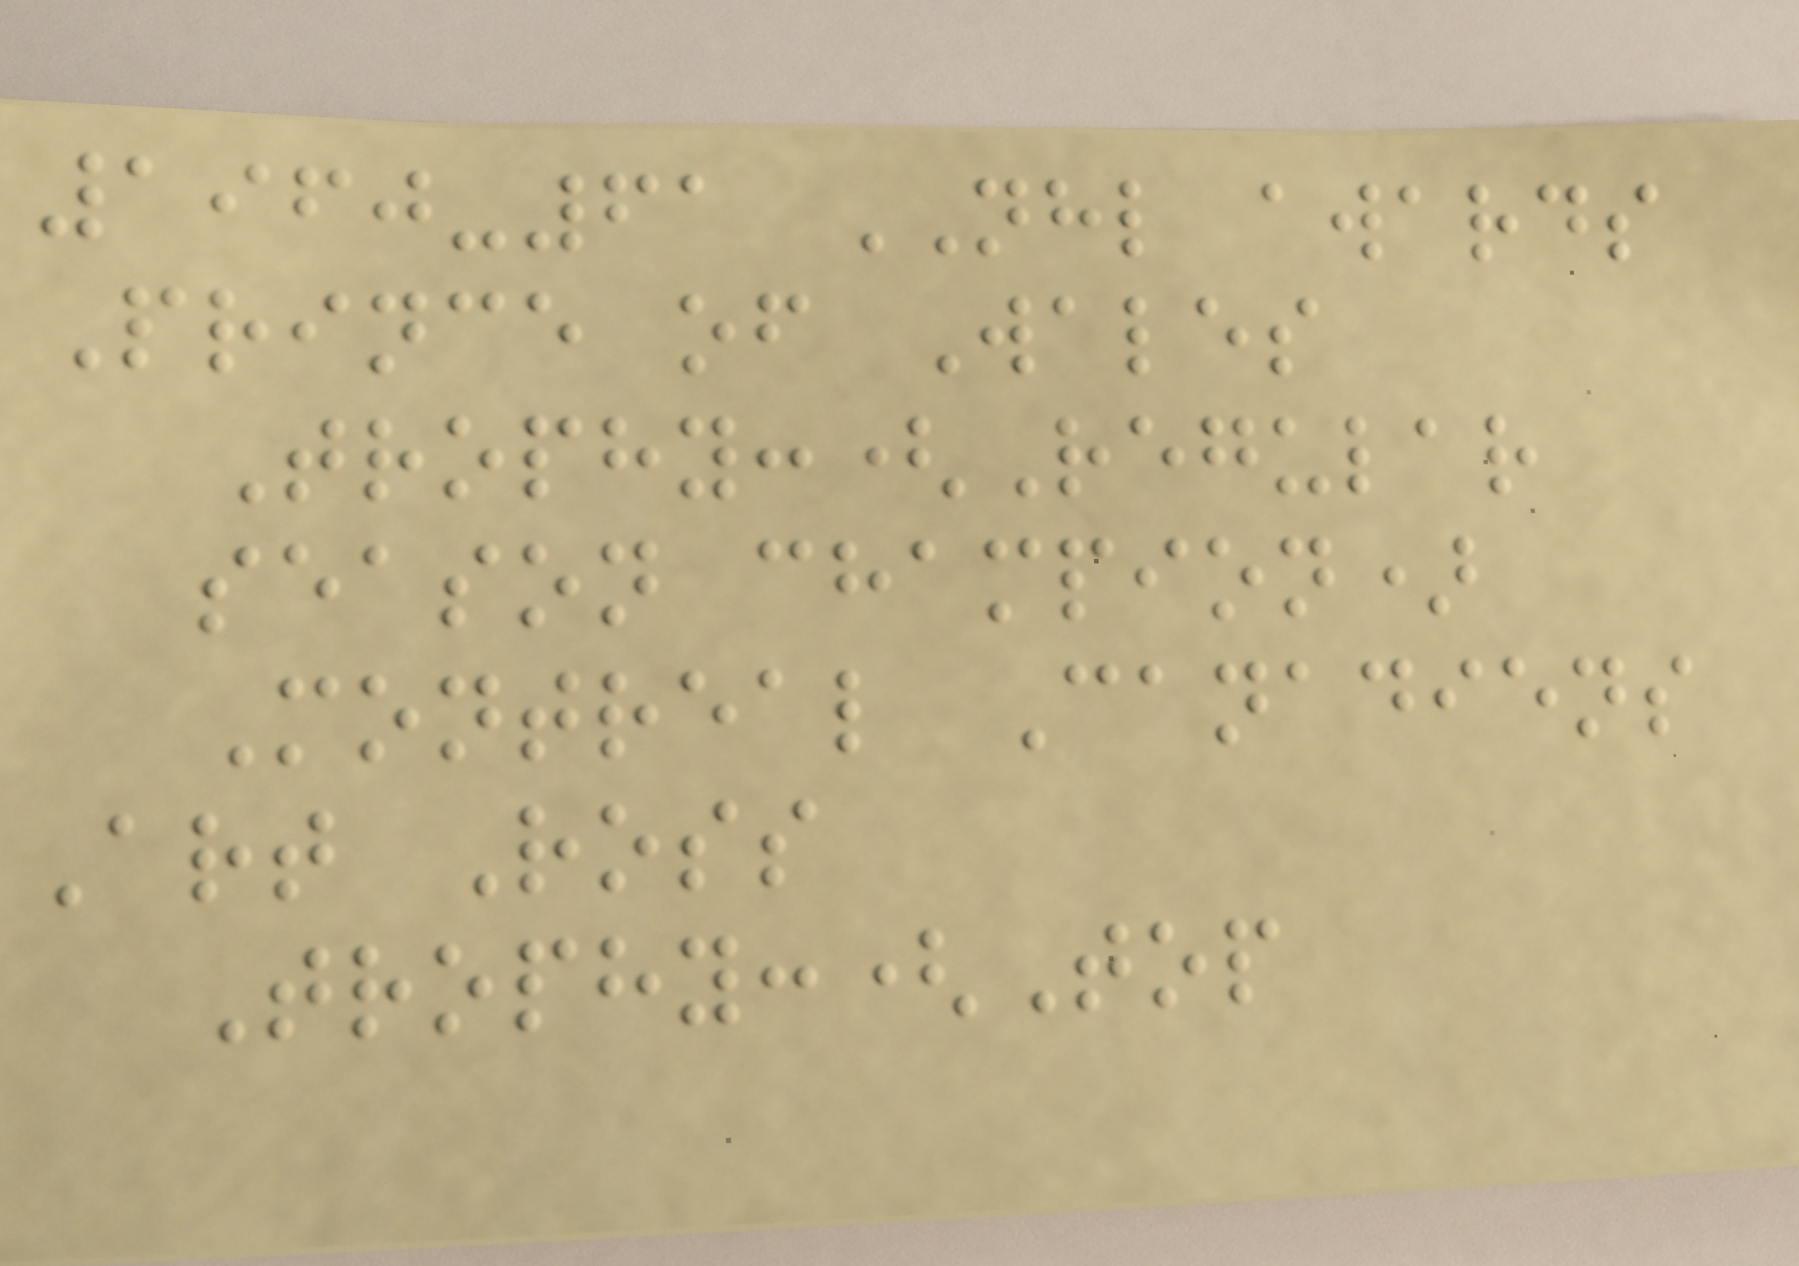1960-61 NHL awards
Prince of Wales
Trophy:(Regular
season champion)
Montreal Canadiens
Art Ross
Trophy:(Top
